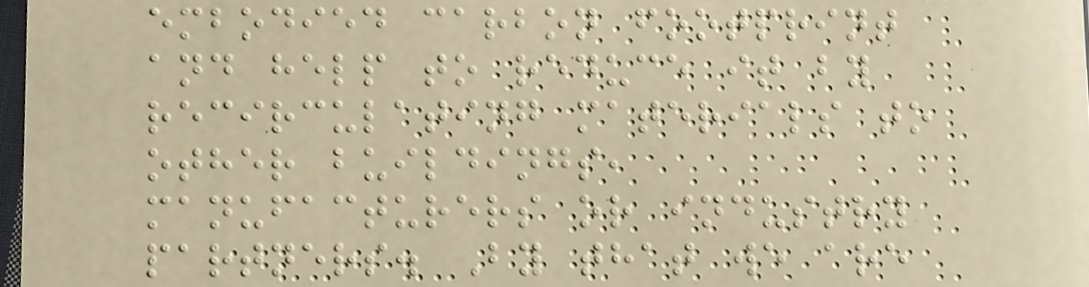embodied carbon footprint
and help to reduce it by
recirculating materials to
other buildings,
manufacturers or industry
partners. By that we are
